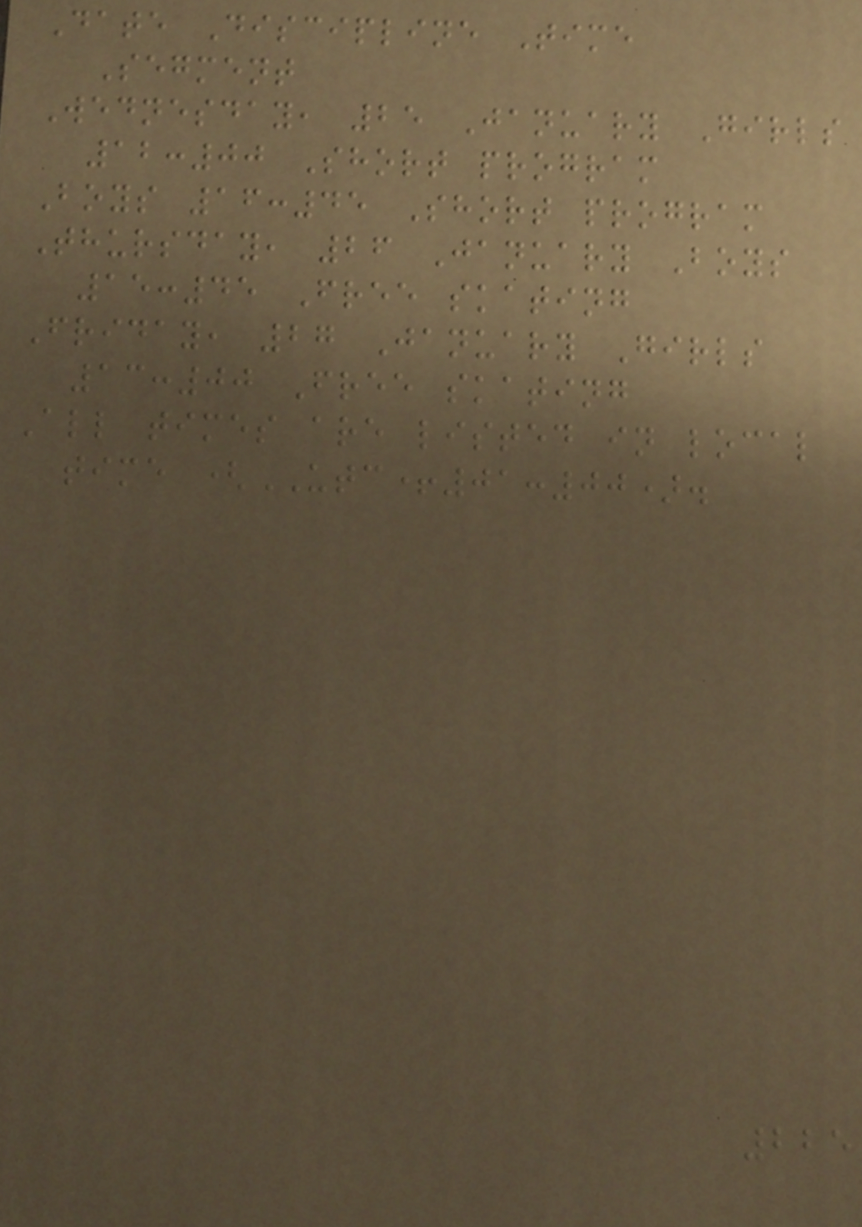Date Discipline Time
Segment
Wednesday, 25 January Girls
12:00 Short program
Boys 16:45 Short program
Thursday, 26 January Boys
15:45 Free skating
Friday, 27 January Girls
13:00 Free skating
All times are listed in local
time (UTC+01:00).
225
